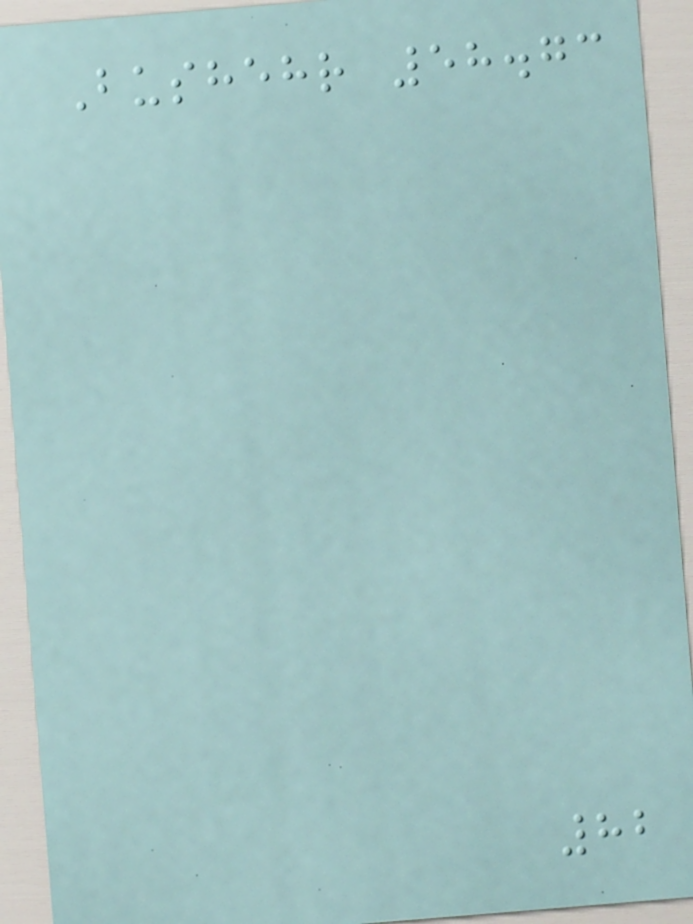Bushehr 58.73
82
